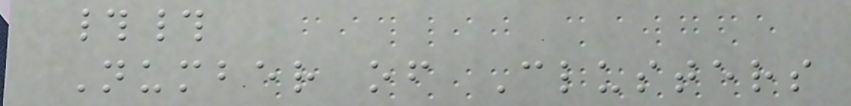##
Number of Clusters
